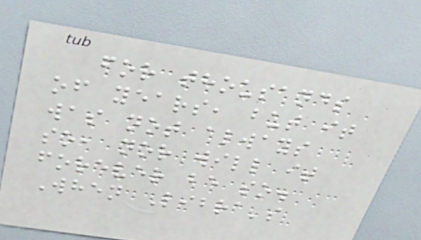for thousands
of years, but it
was not always
so, nor will it
forever be so.
When Libra's
